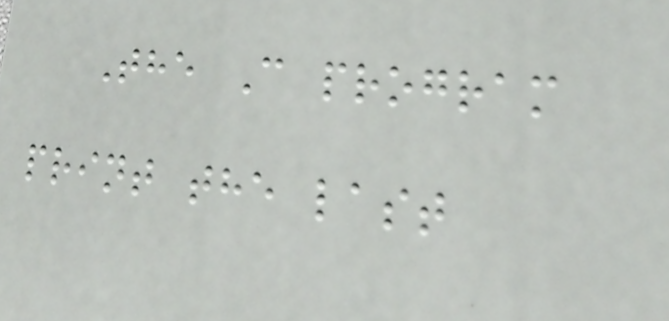The C program
print the last
